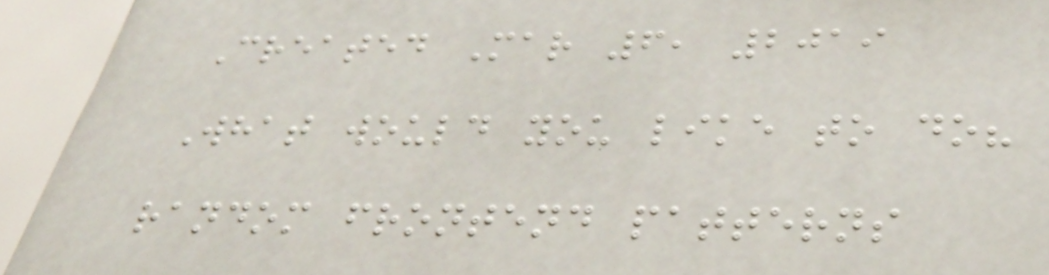Created Mar 6, 2019
What would you like to do?
random frontend patterns
